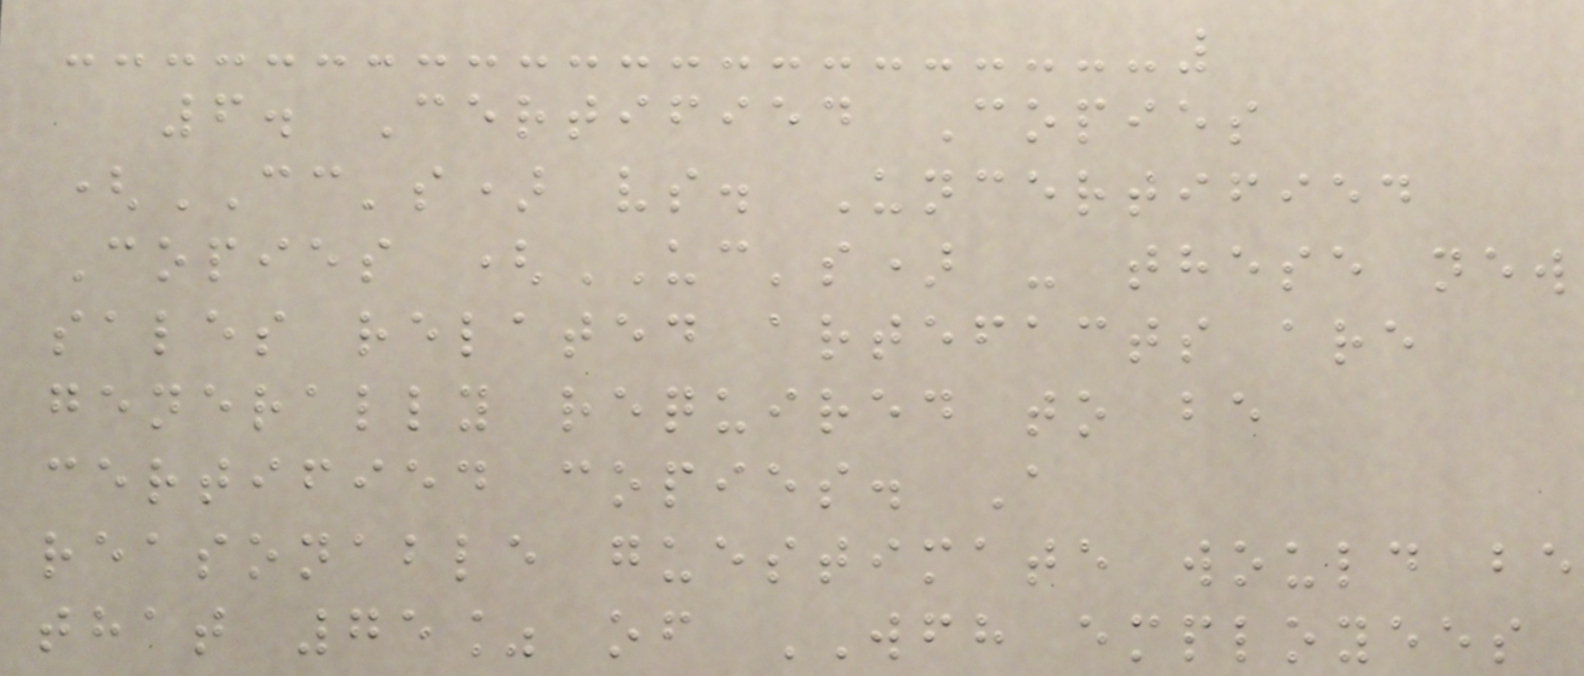6. Certified Copies
(CC's) vs. Uncertified
Copies (UC's) - these new
sales related artefacts are
generally required to be
certified copies. A
reasonable guestimate would be
that 75% of WFH employees
